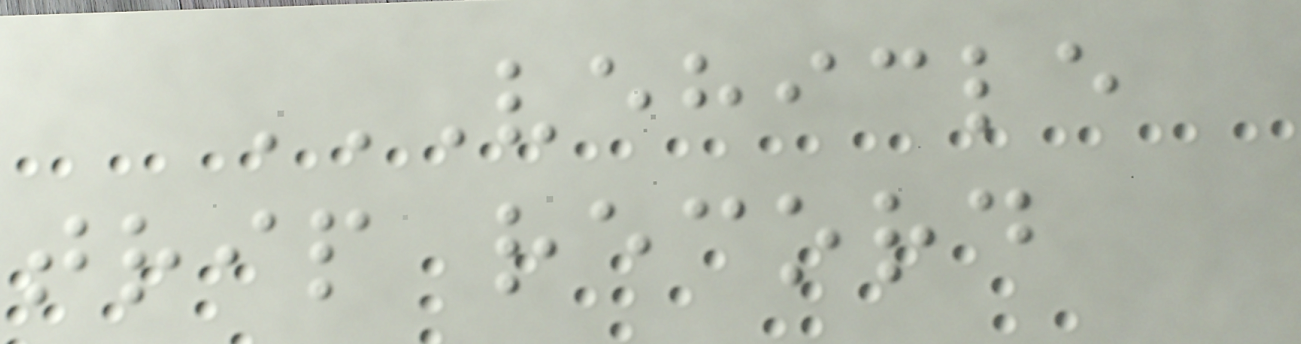VEHICLE
TRIP RECORD
